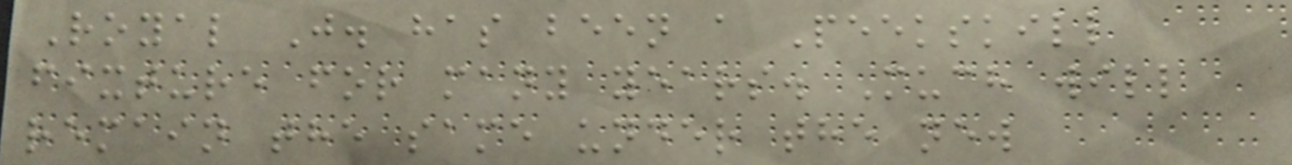Royal J. has been a Peekskill
fixture for many years. Much will
remain the same under the new
